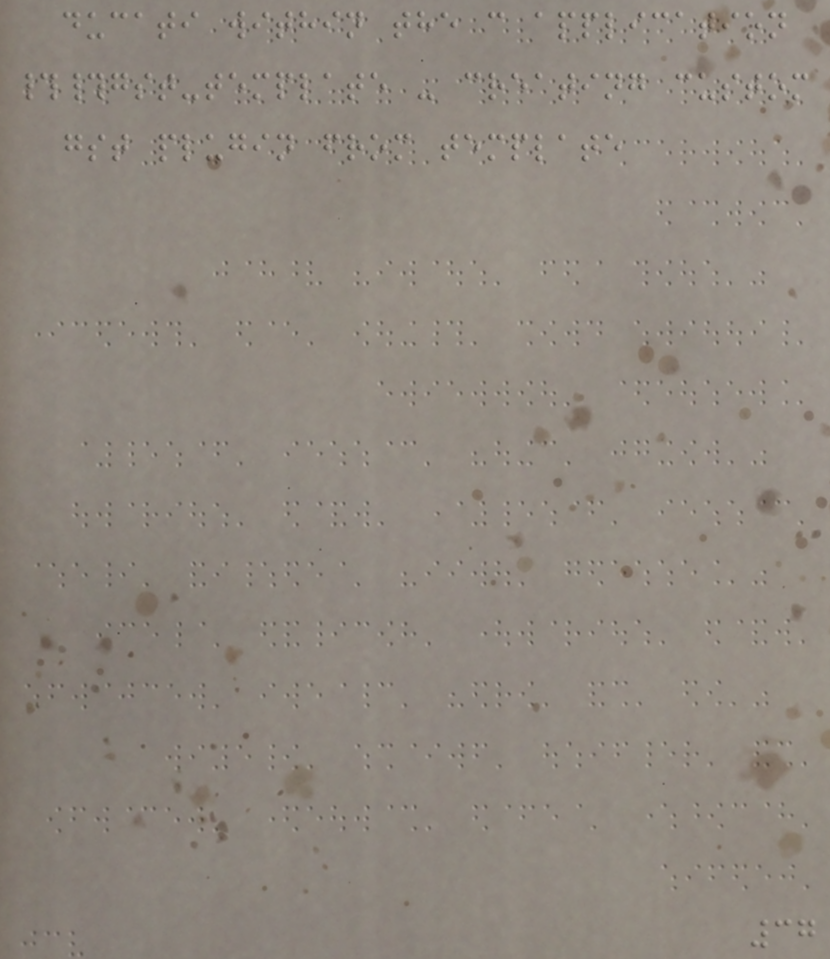ducati within the c application
##gst-template - creating custom
gst plugin from template
37
